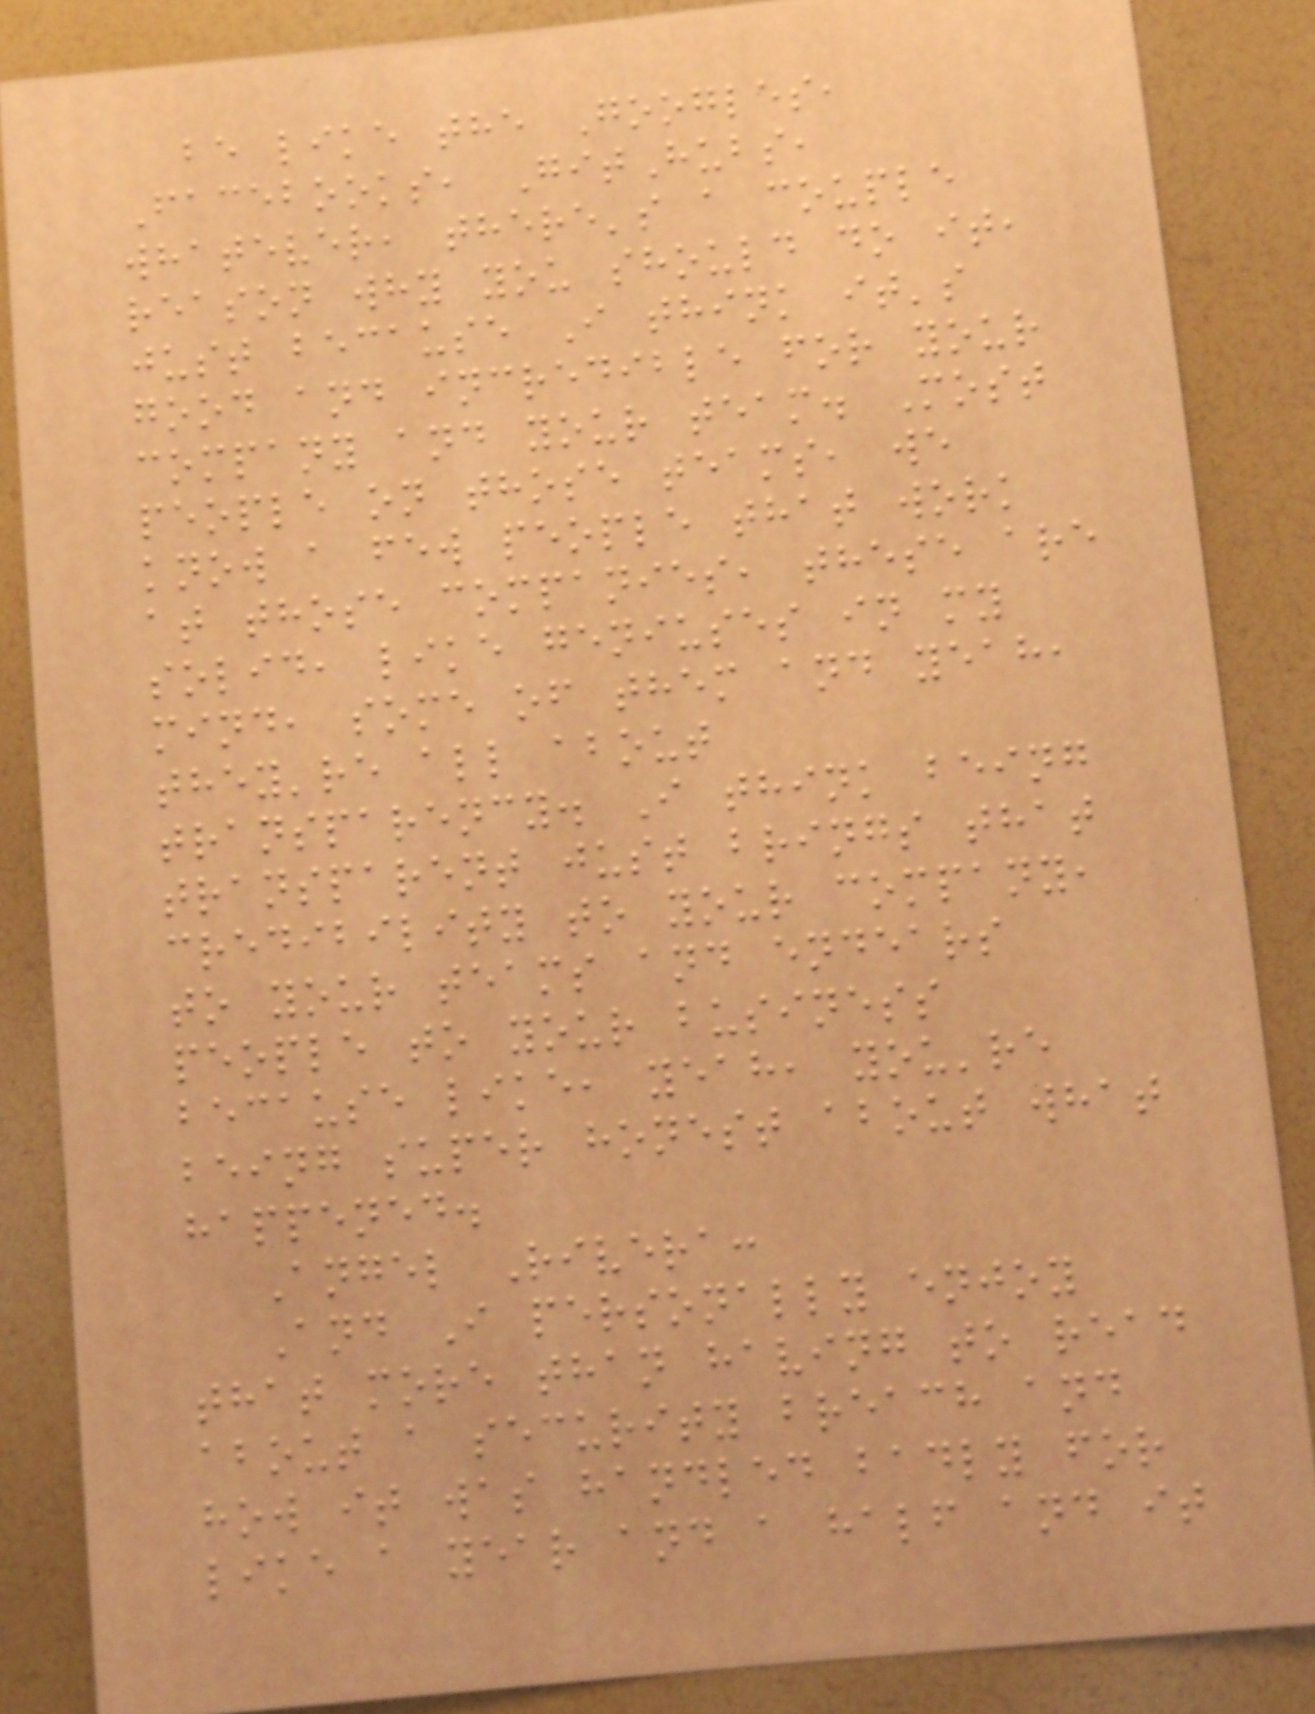be like the Googles,
Facebooks, GitHubs,
whatever, there's a couple
reason why you should do it,
just because I think it's
good and incredible for your
company and your team. Most
people on those teams, we
know a few people that work
at those companies, these are
solid, like geniuses in my
mind, some of them and yeah,
they're all about
transparency. I think being
transparent just brings that
credibility to your company,
to your teams and endears
people to your business
because like, yeah, you're
being super honest about what
happened.
Angel Rivera:
And I personally enjoy
that more than having to read
about a security breach and
how it was handled badly for
like a year and a half and it
